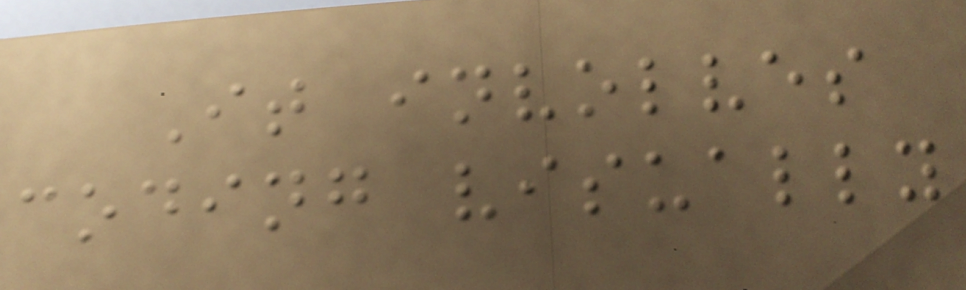It involves
coding visually
